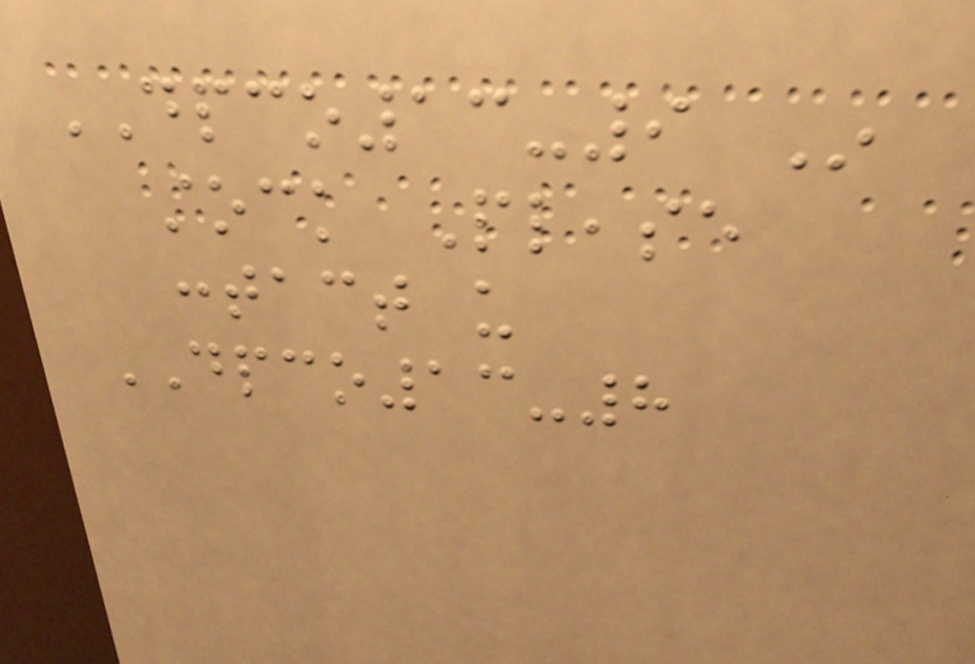DPCO13-9 In
stock Please
contact us
DPCO13-8
